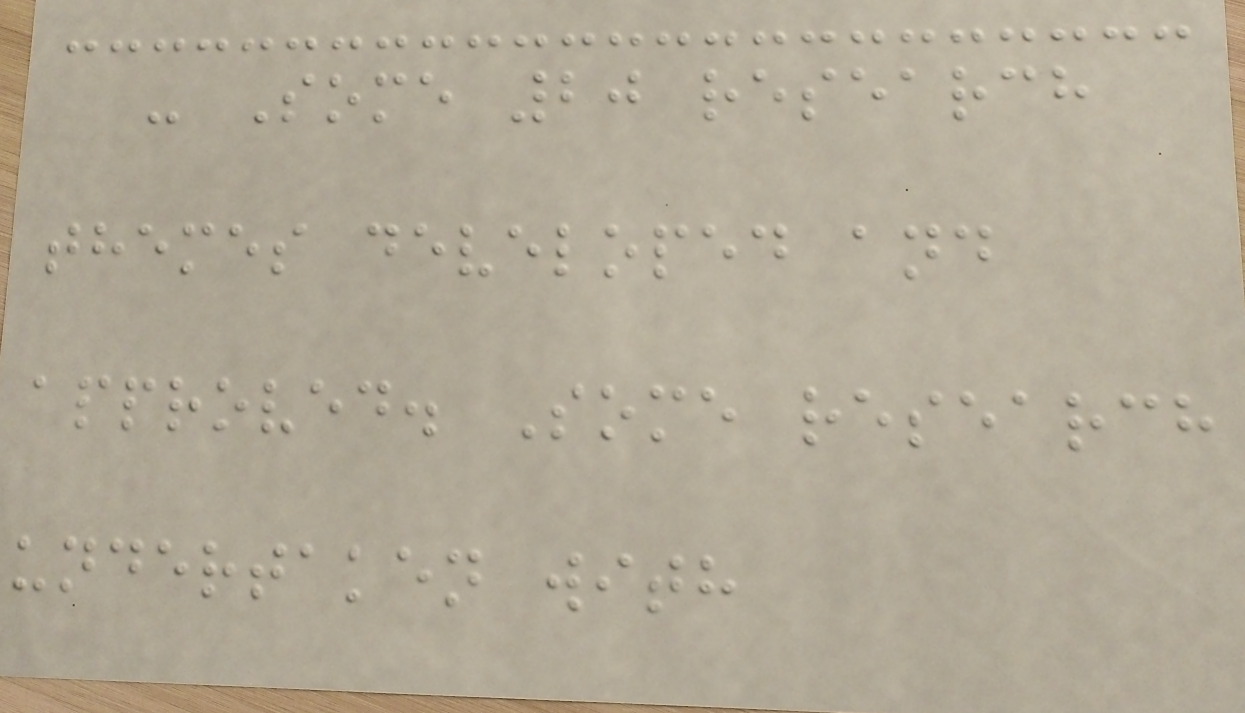- Some 20 research
themes developed and
approved. Some research
undertaken with
